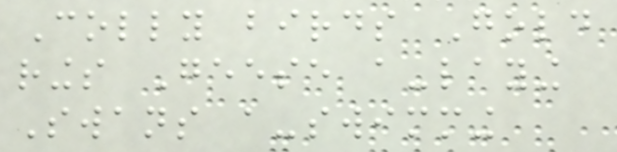Colly birds Gold
rings Geese a-laying
Swans a-swimming
